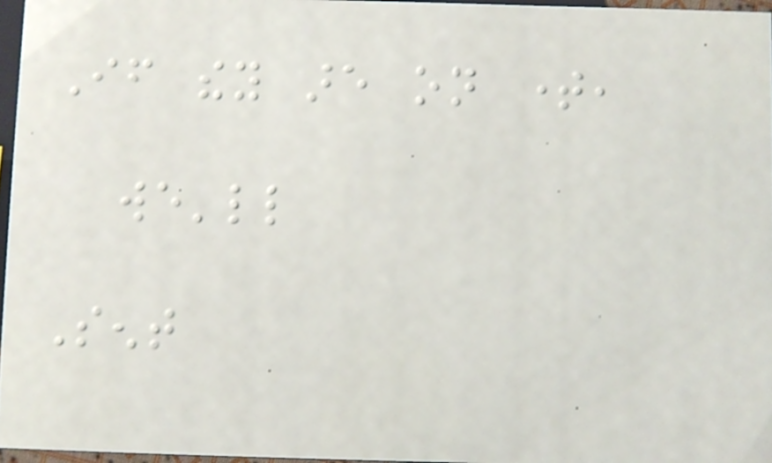If they are on time,
we'll
Sent
